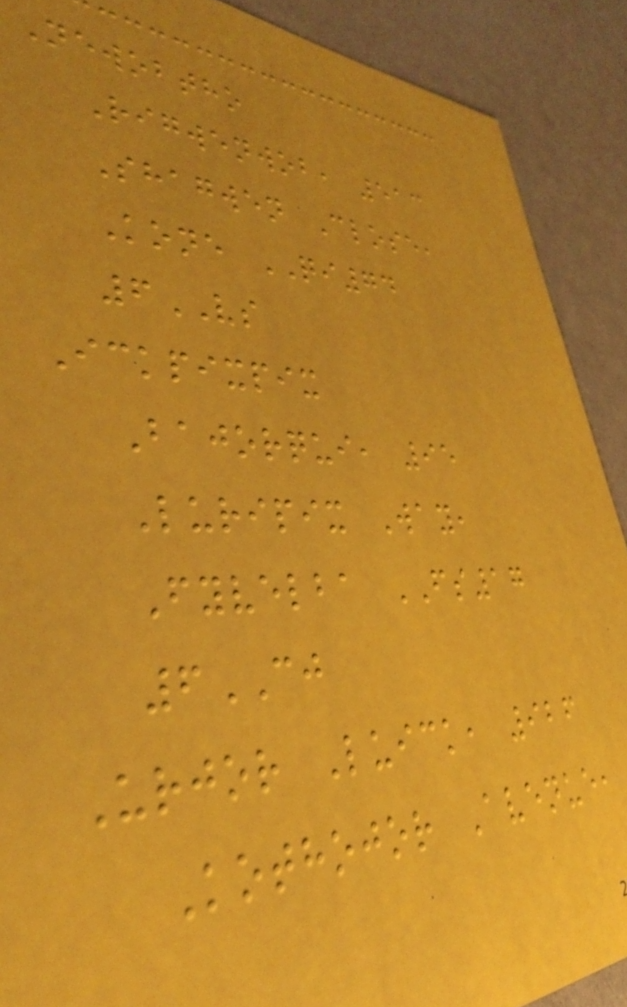Newobtho
Rigwenwob, 513
Shagwen Close,
Kone QI74
6VS
Ickpixpix
Bajorqui, 95
Luripix Way,
Fyvelba FS17
6CJ
Urjor Luick, 926
Kothojor Avenue,
